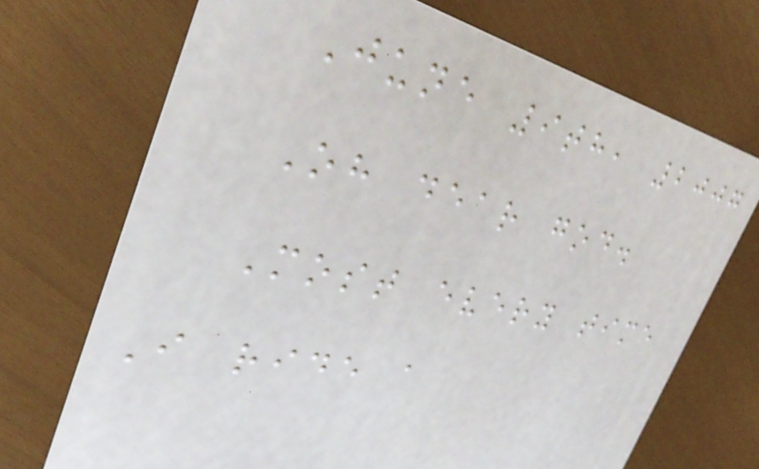June 9th, 2007
Oh dear god.
Most every time
I ride a
